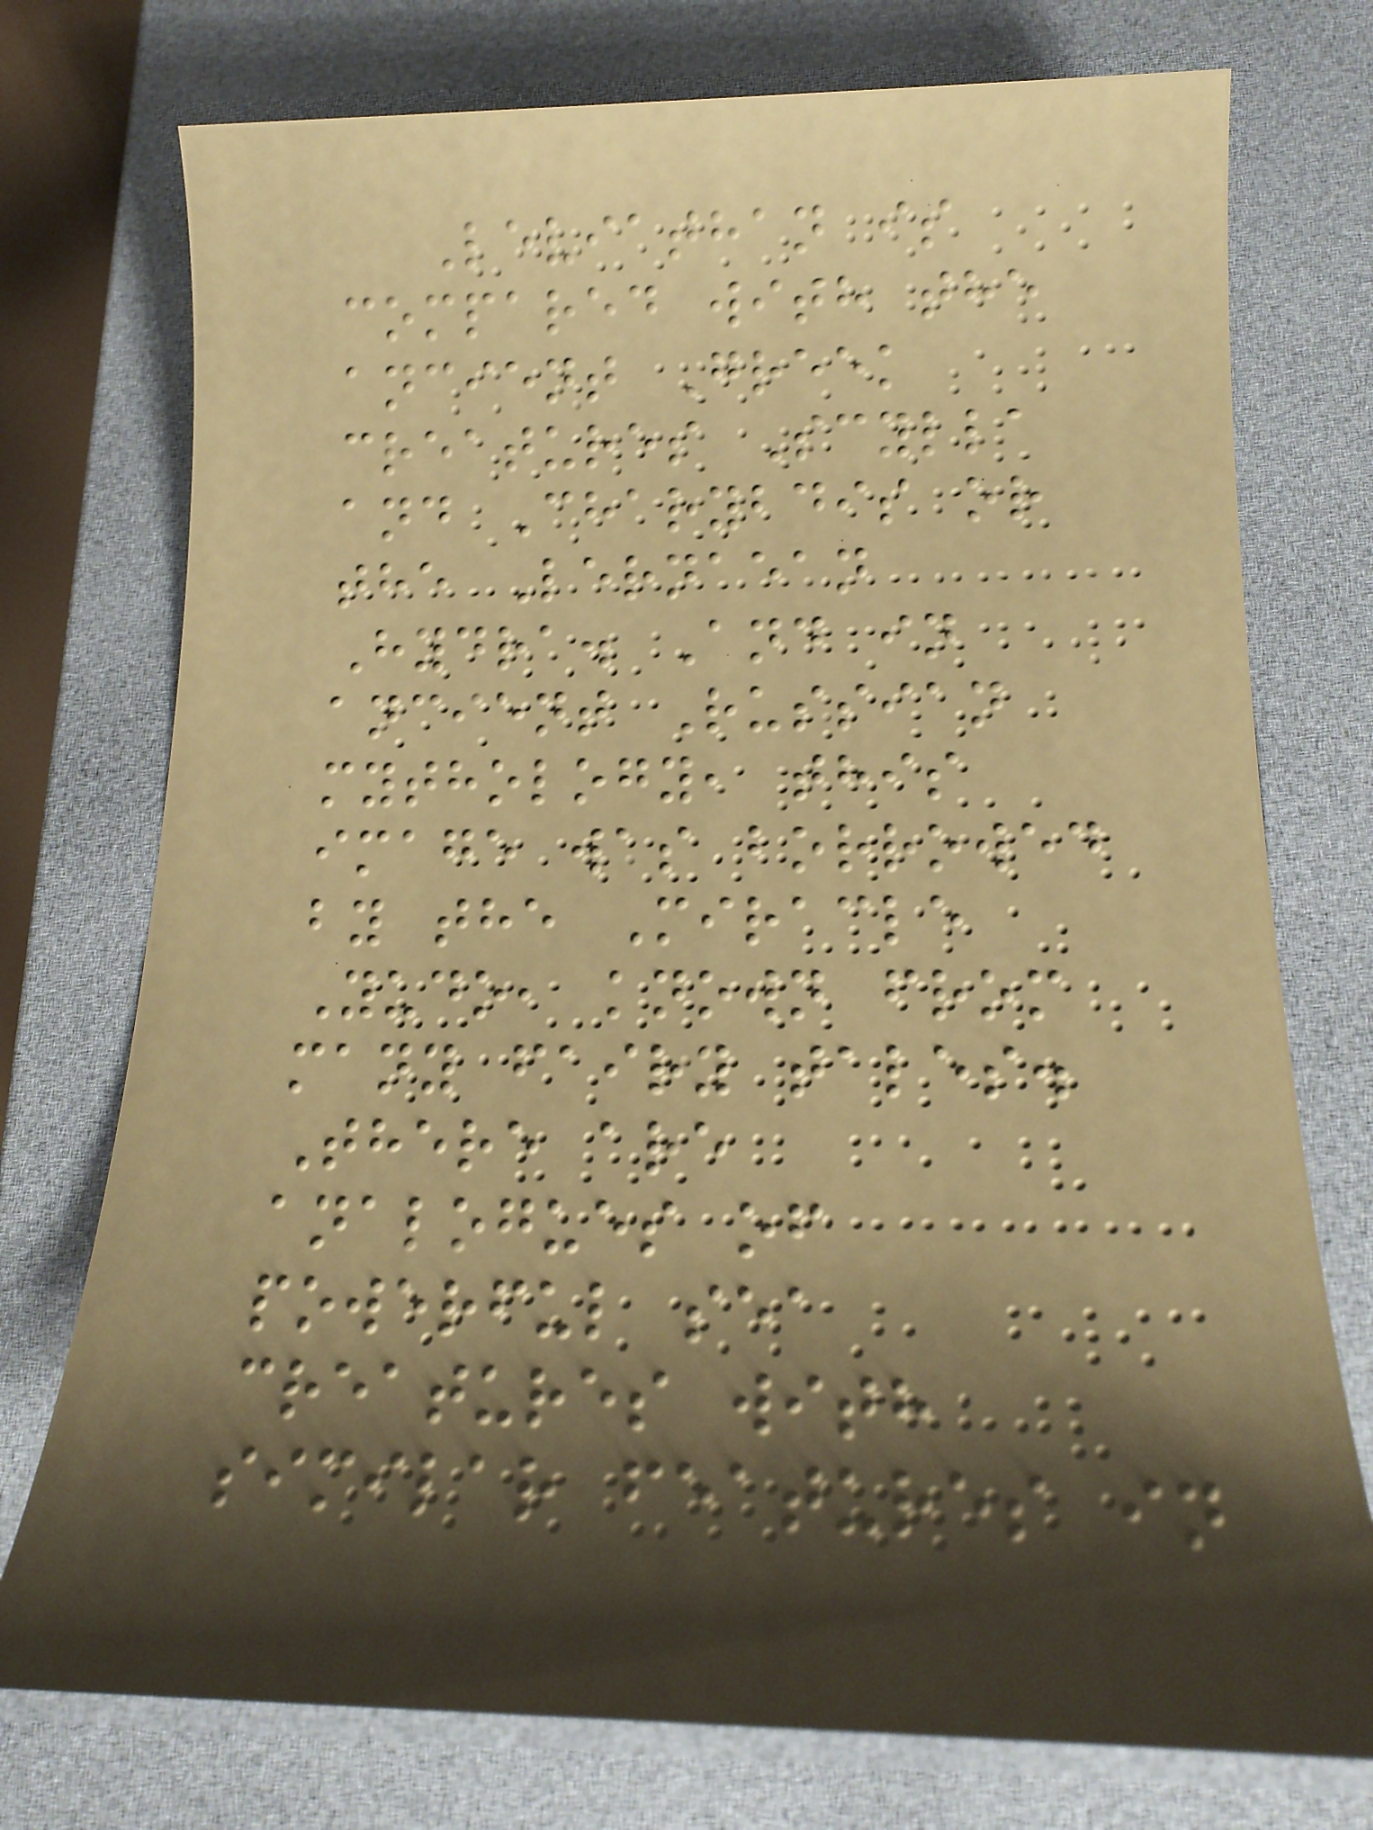Leviathan is
compared with the
ancient Greek
creatures Scylla
and Charybdis or
the Lernaean
Hydra. And in
ancient Russian
mythology, this
image was borrowed
by the Miracle
Yudo, known from
many fairy tales.
There are
analogues of
powerful sea
creatures with
similar features in
